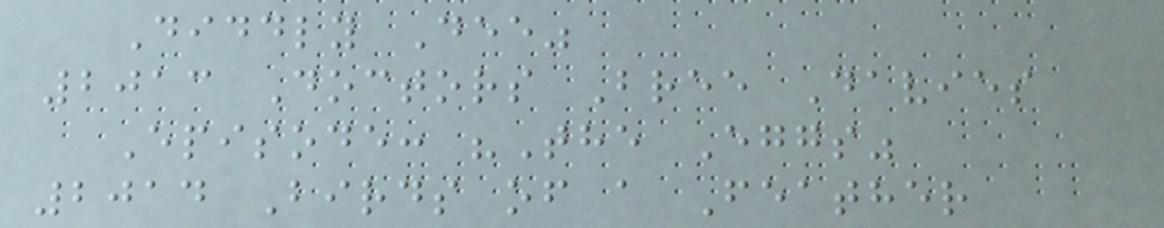Diddly Dee"
2013 Doctors Bree Davies
Episode: "The Eggs"
2014 Birds of a Feather
